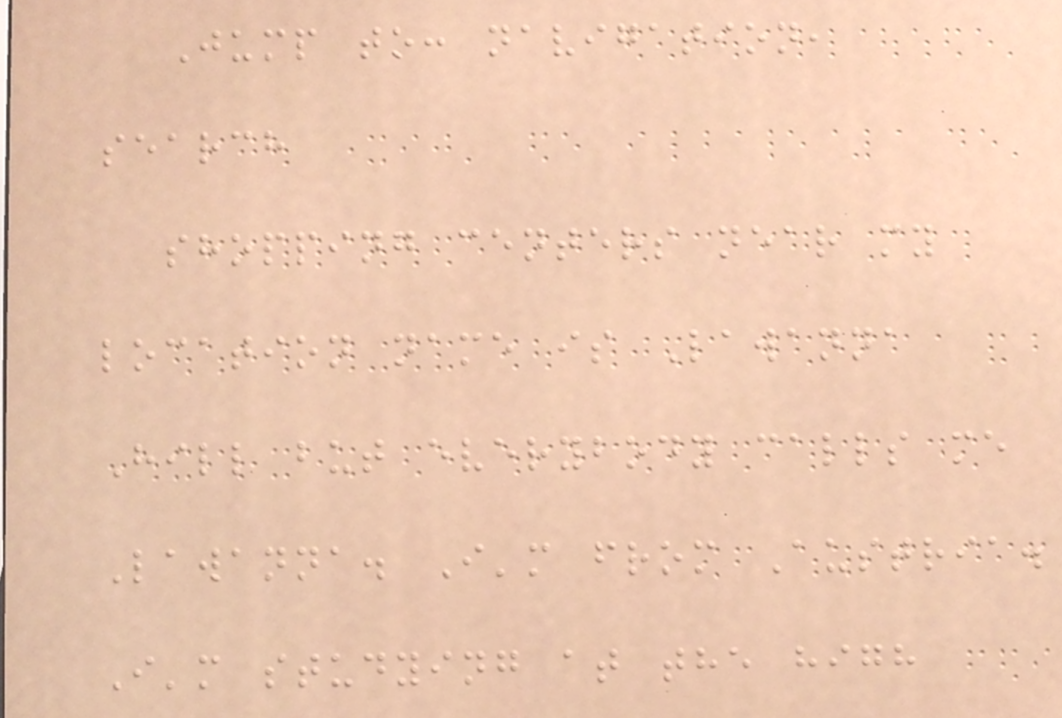Jump to: navigation,
search
shopping centers near my
location name is Lawanna
Hill but everybody calls me
Lawanna. I'm from Austria.
I'm studying at the high
